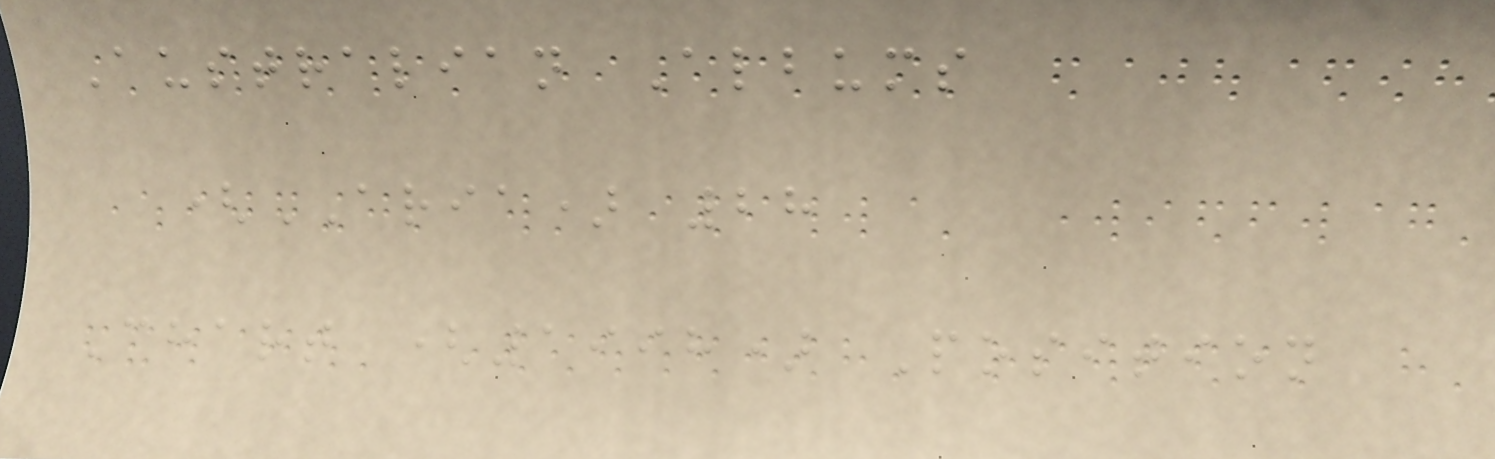Australian Albums
(ARIA) 28
Chart (1998) Position
